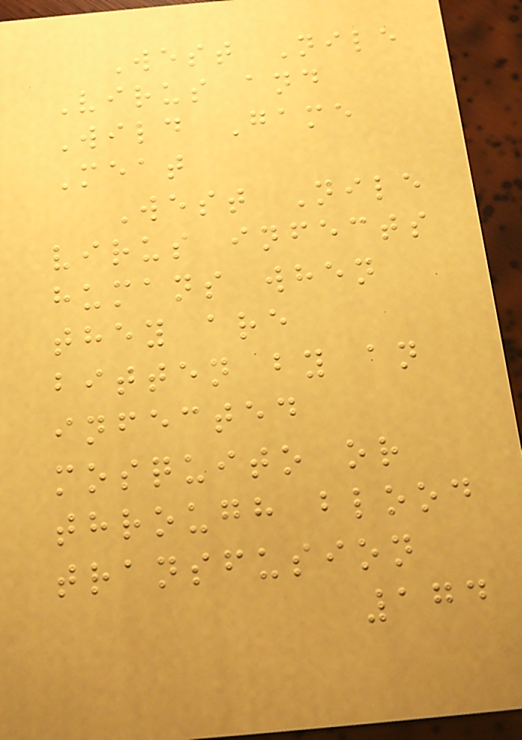West Nile
Virus and
Wild Game
Meat
West Nile
virus infects
humans when
they are
bitten by an
infected
mosquito or
through blood
transfusion
174
